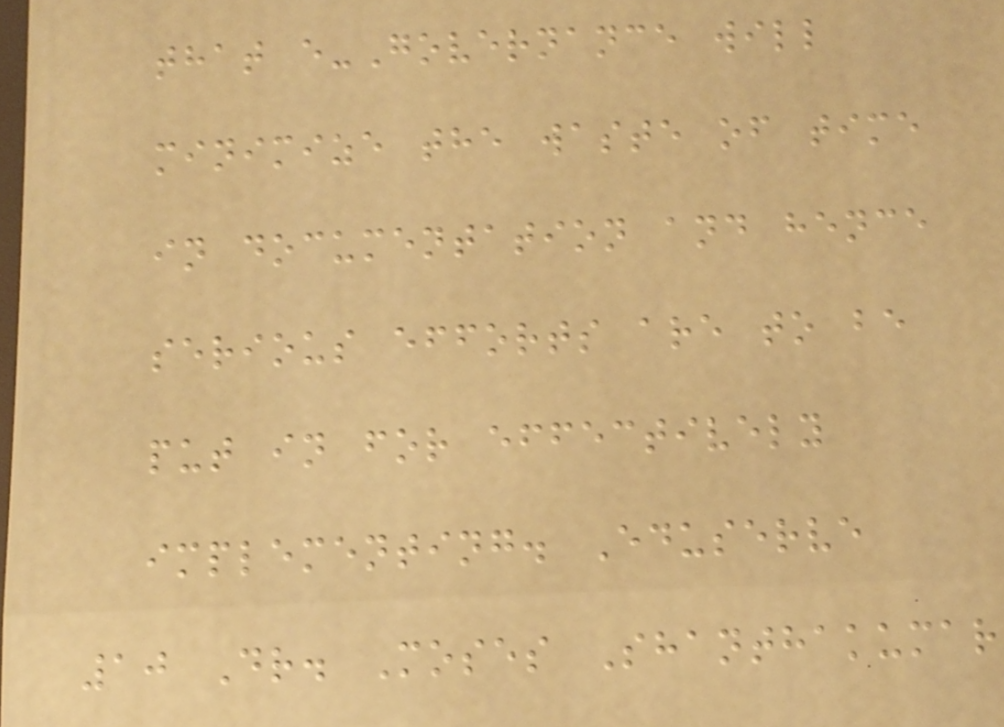that e-Governance will
minimize the waste of time
in documentation and hence
serious efforts are to be
put in for effectively
implementing. Eduserve
10 Dr. Moses Shanthakumar
